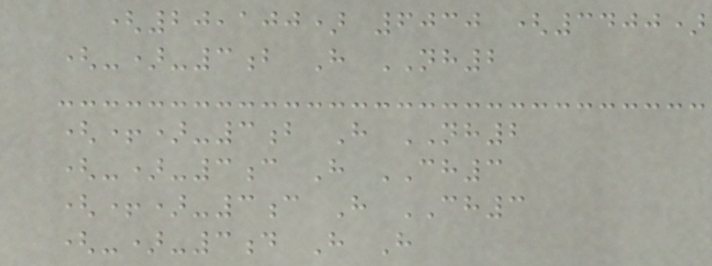(20,100) 6030 (3400)
(-)-3b H NH2
(+)-3b H NH2
(-)-3c H CH3
(+)-3c H CH3
(-)-3d H H
